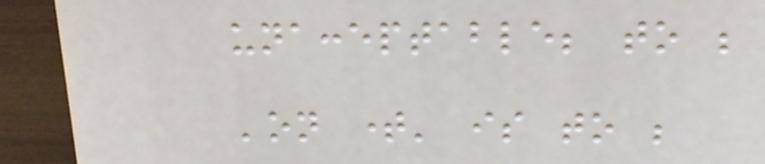unacceptable; to be
'on time' is to be
